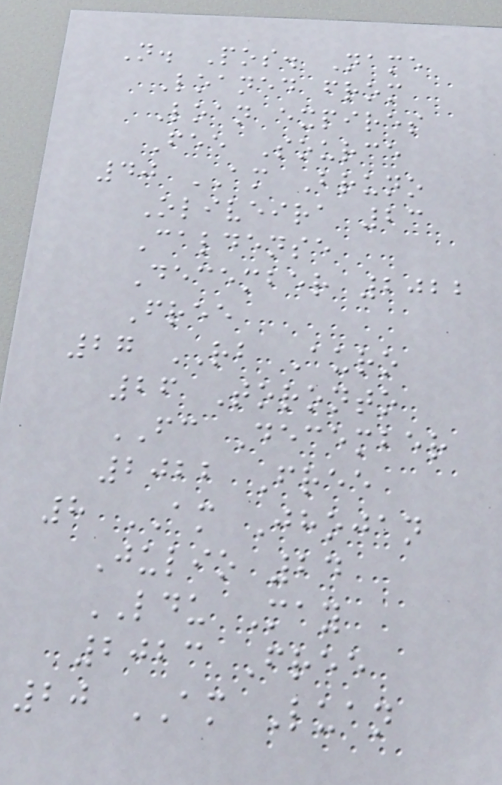N. Pos. Name
Loaned from
Loan expires
Fee Source
40 AM Bruno
Oliveira 23
Caldense
December 2022
Free
27 RB Auro
26 Toronto
FC December
2022 Free
8 AM Jhojan
Julio 24
LDU May
2023 Free
20 AM Luan
